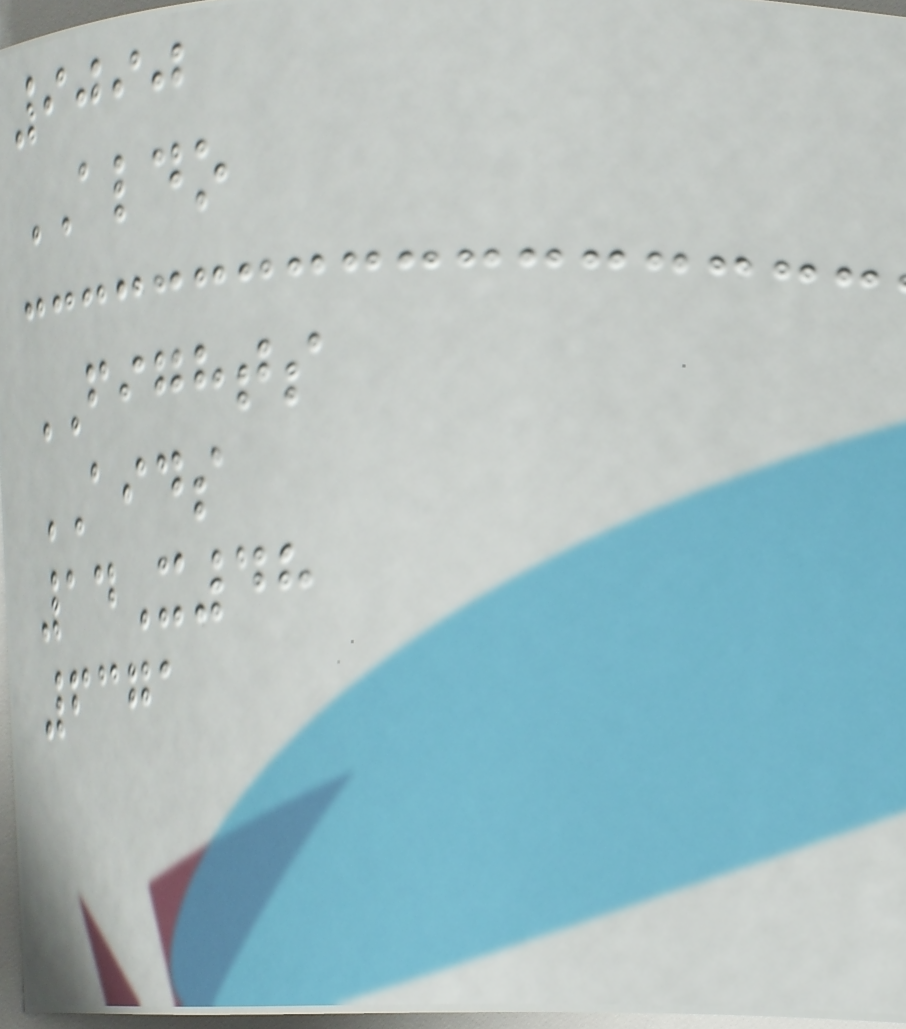9090
ALDO
FIGHTS
AIDS
14X48
6371
